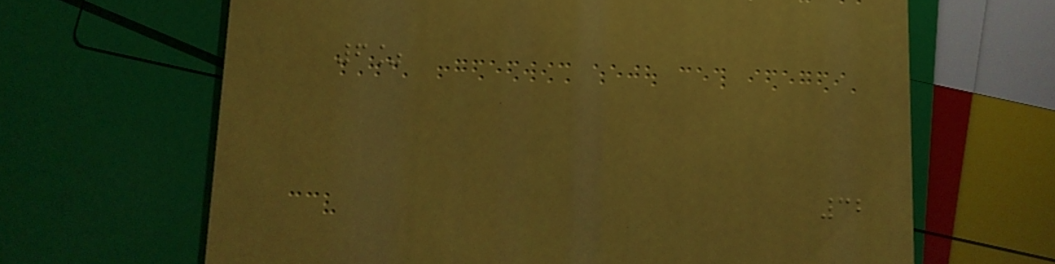6%
32
